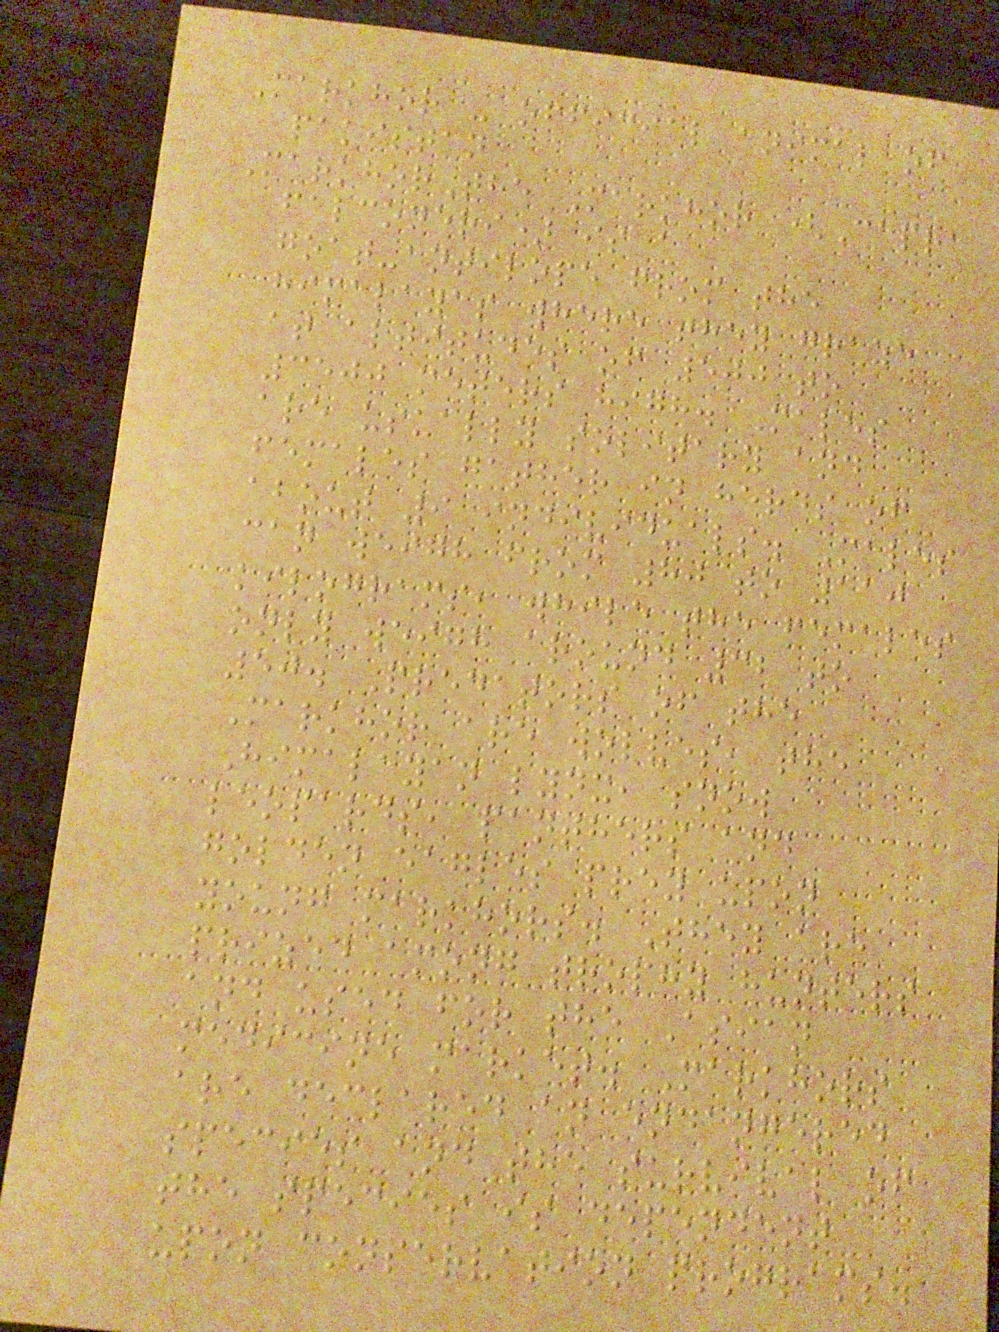Markhor - official animal of
pakistan
MarkhorThe Markhor (Capra
falconeri) is a
goat-antilope from the
himalayas where they graze
at altitudes of 500 to
3500 meters high. Males
are usually solitary and
females gather in herds of
about 9 individuals. Males
can weigh from 80 to 110
kilograms, while the females
only weigh around 32 to
50. Predators of the
Markhor are wolves, the
Himalayan lynx, snow
leopards, panthers and
golden eagles prey upon
young markhors. They are
prized among trophy hunters
and used for the Asian
medicine market. Markhors
are declared an endangered
species and the survival of
the species is dependent
upon conservation programs.
